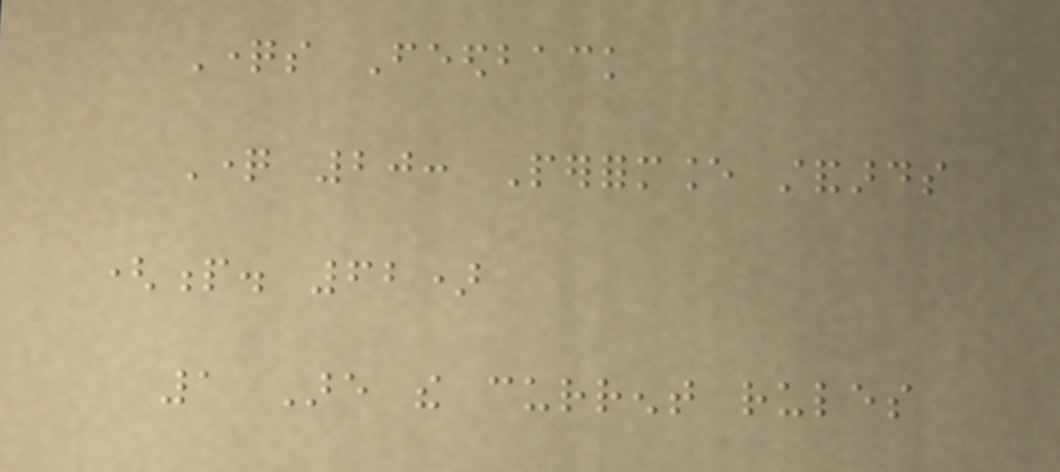Questions Feedback
Question 20: Performance standards
(p. 62)
1 Are the current rules
